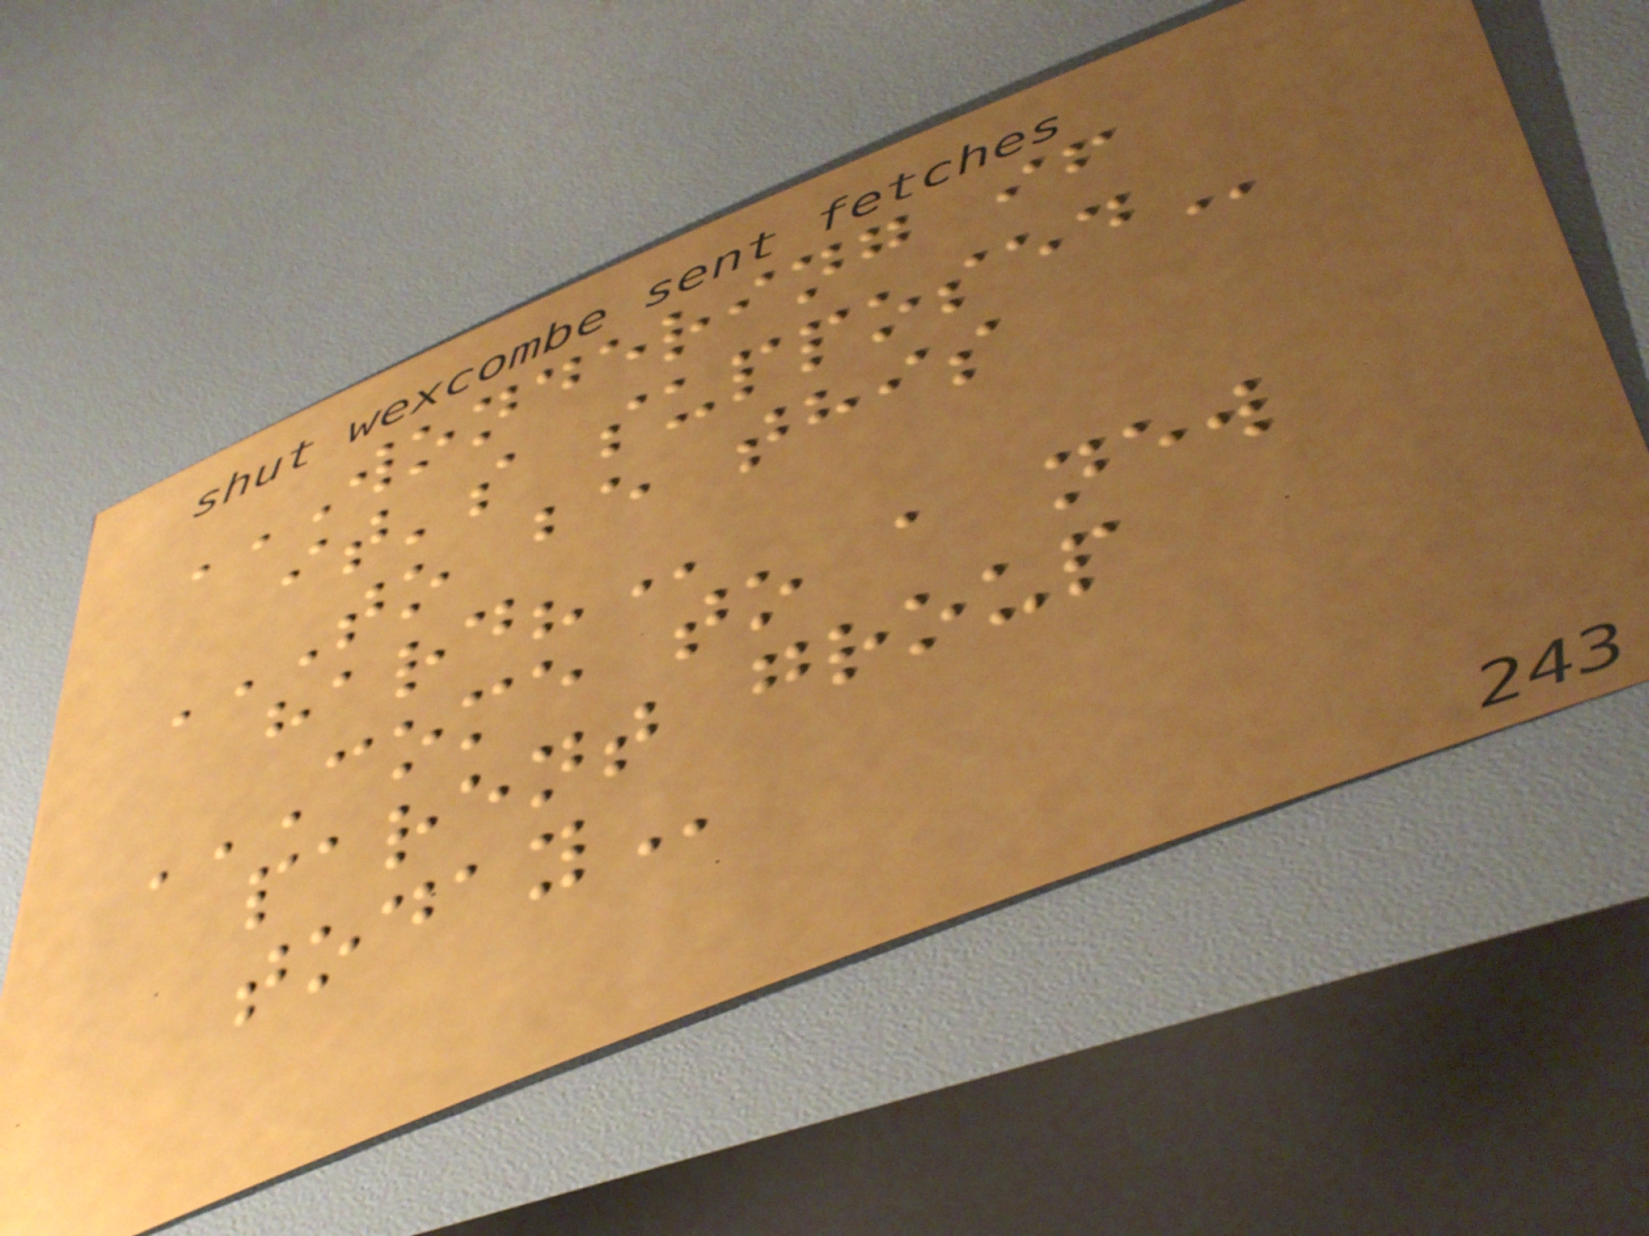WONDERING IF
IT'S SUPPOSED
TO BE THIS
HARD?
COME TO A NEW
PARENT GROUP
TODAY
